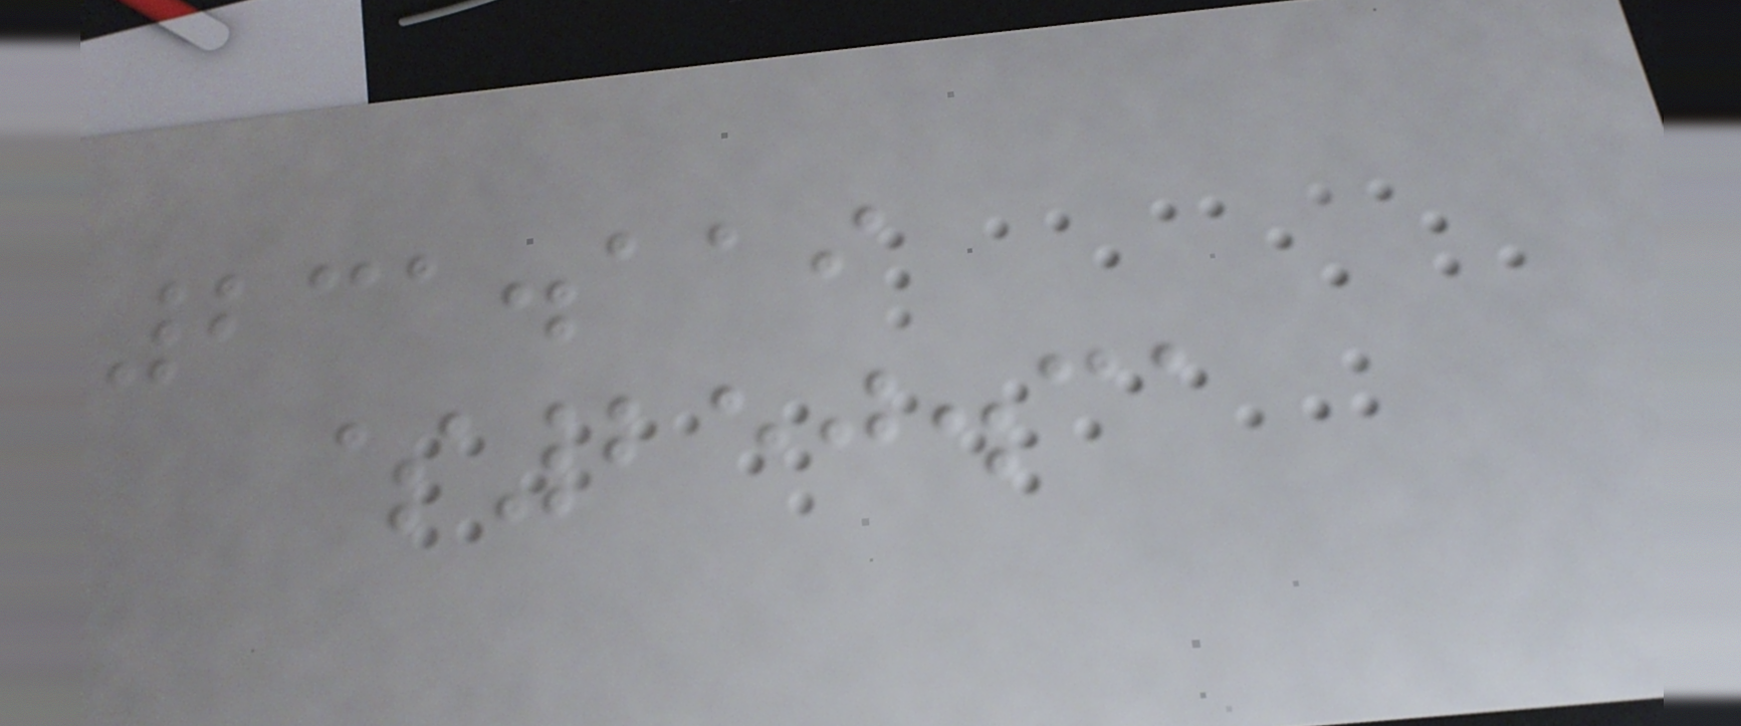231.119
$250.31
